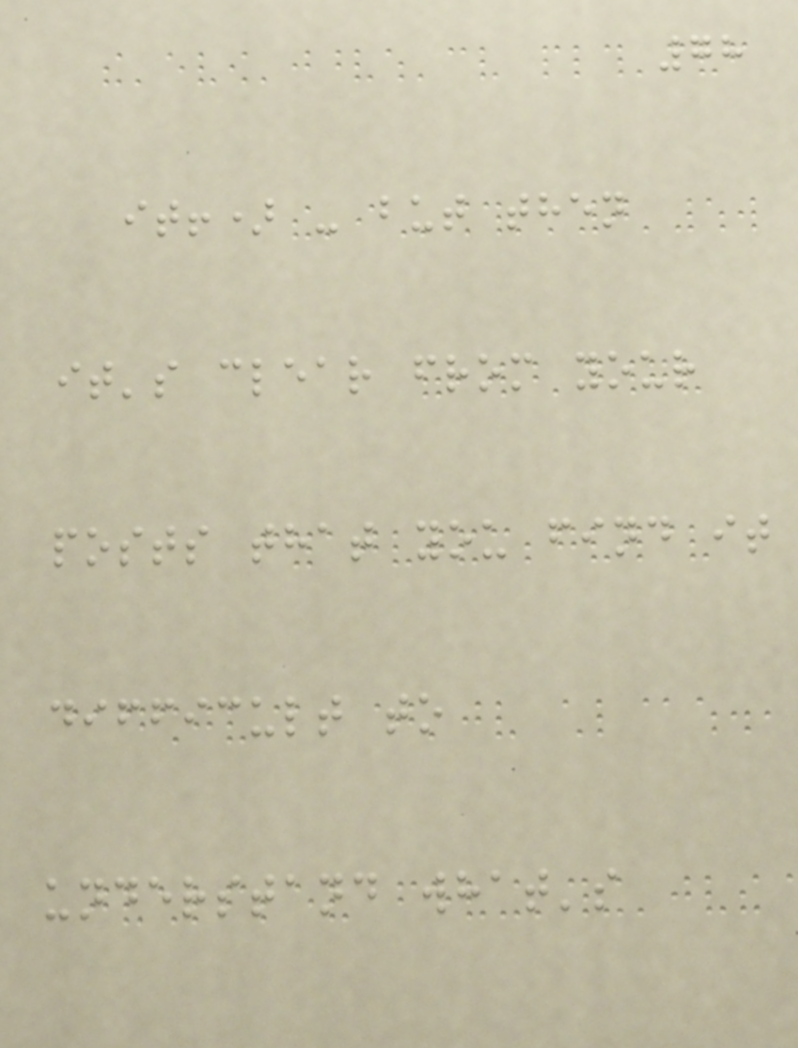78
it!) - but then
it's clear from your
posts that you find it
difficult to
understand what's
